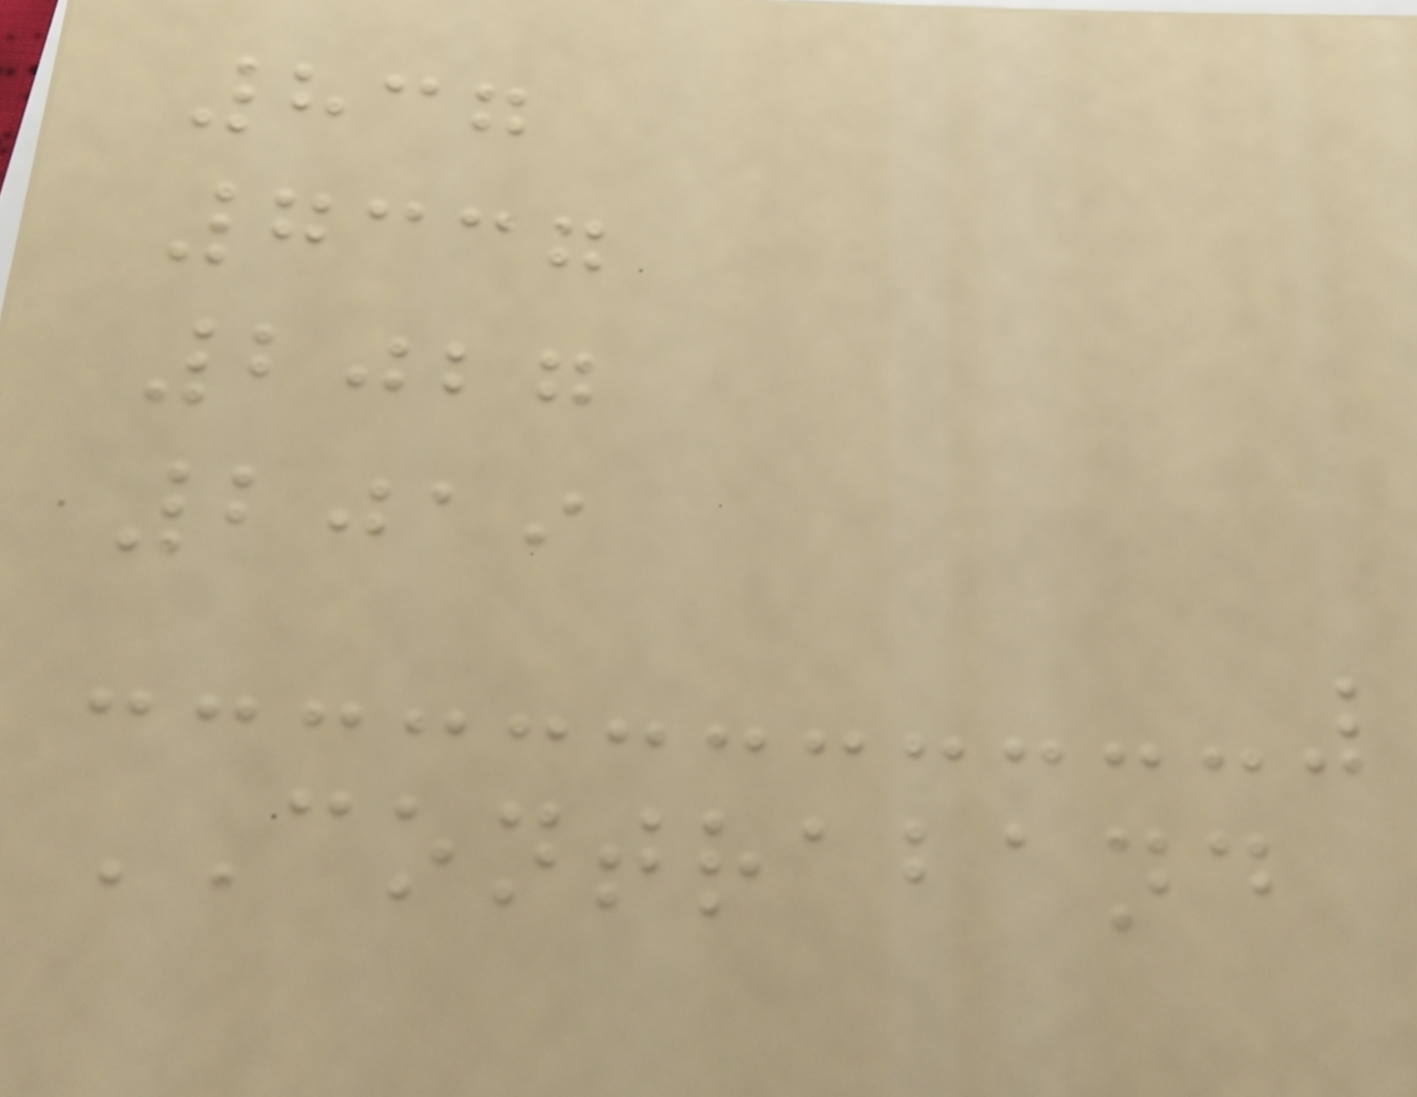837
7337
2027
2019
CONTRABAND
